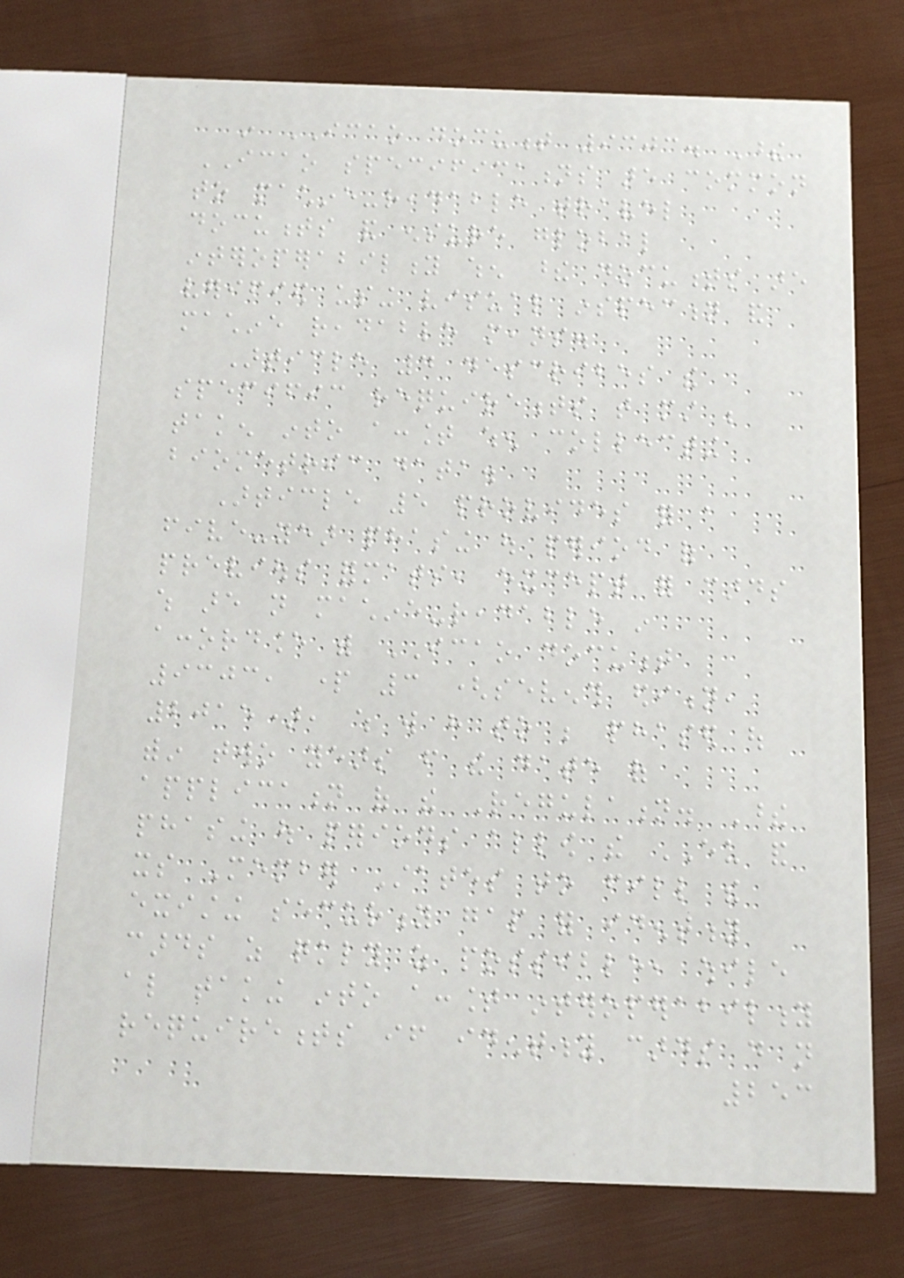in ICAO document 9303. These
ICAO specifications are common
to machine-readable travel
documents and ensure global
interoperability when these documents are
verified using visual inspection and
machine readable means.
Article 4 describes the
specific requirements that must be
taken into account when collecting
biometric data.
Article 5 provides for a
five-year phasing out period of
previous formats, except for cards
which are not machine-readable in
accordance with ICAO document
9303, part 3 (seventh edition,
2015), which will have to be phased out
within two years from the date of
application of the Regulation. These
phasing out periods allow the EU and
its Member States to fill the
existing security gap for identity
cards as quickly as possible, while
also taking into account interoperability
requirements if identity cards do not
253
